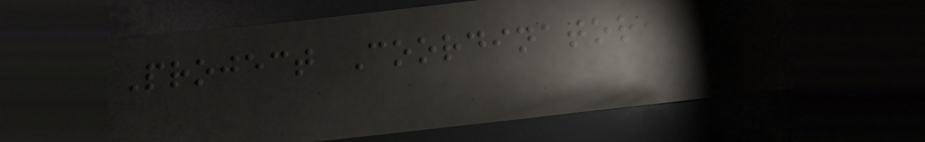Project Coordinator,
